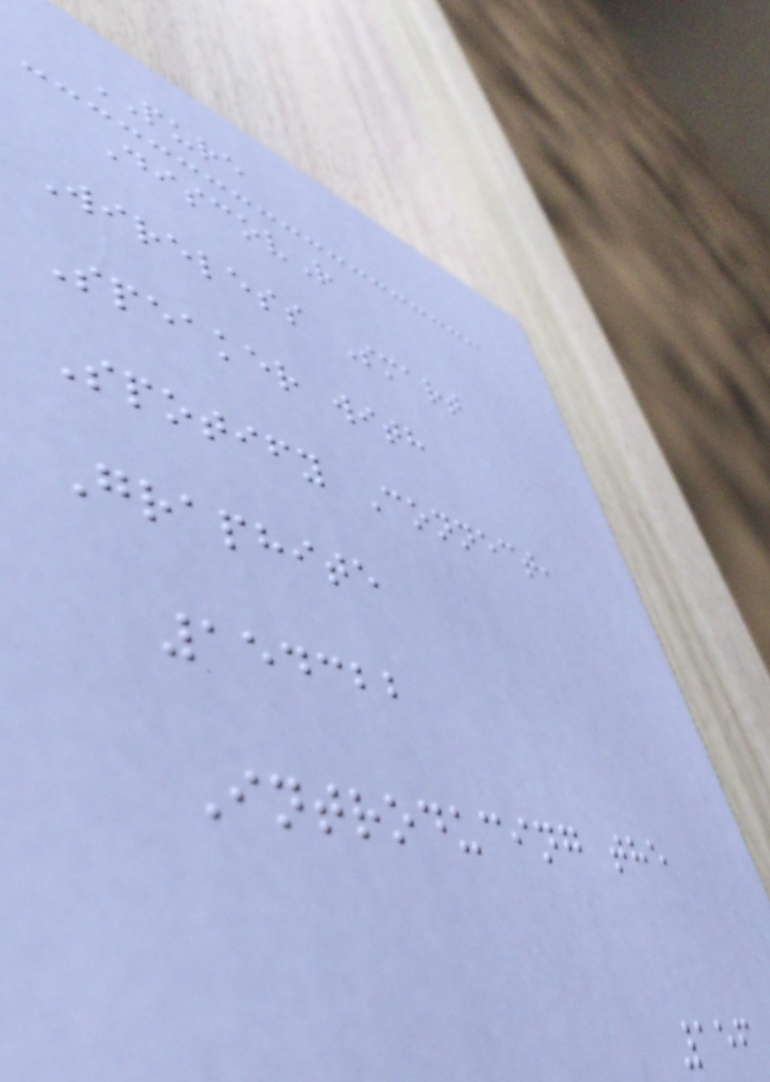PURE
DiscovR
Wireless Smart
Speaker with
Spotify Connect,
Graphite
154322
Introducing the
156
